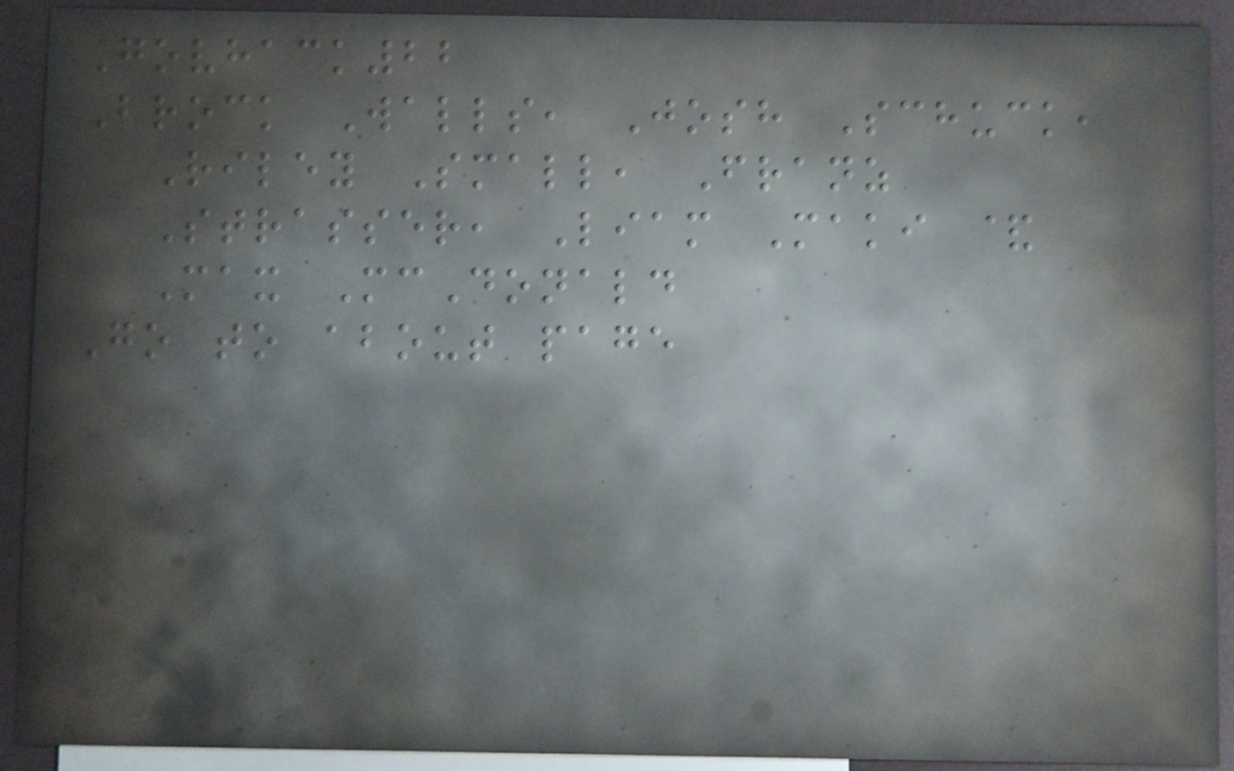Govhack22
Brock Walls, Josh Schuck,
Riley Small, Franz
Strasser, Liam Maki &
Max McDonald
Go to about page
